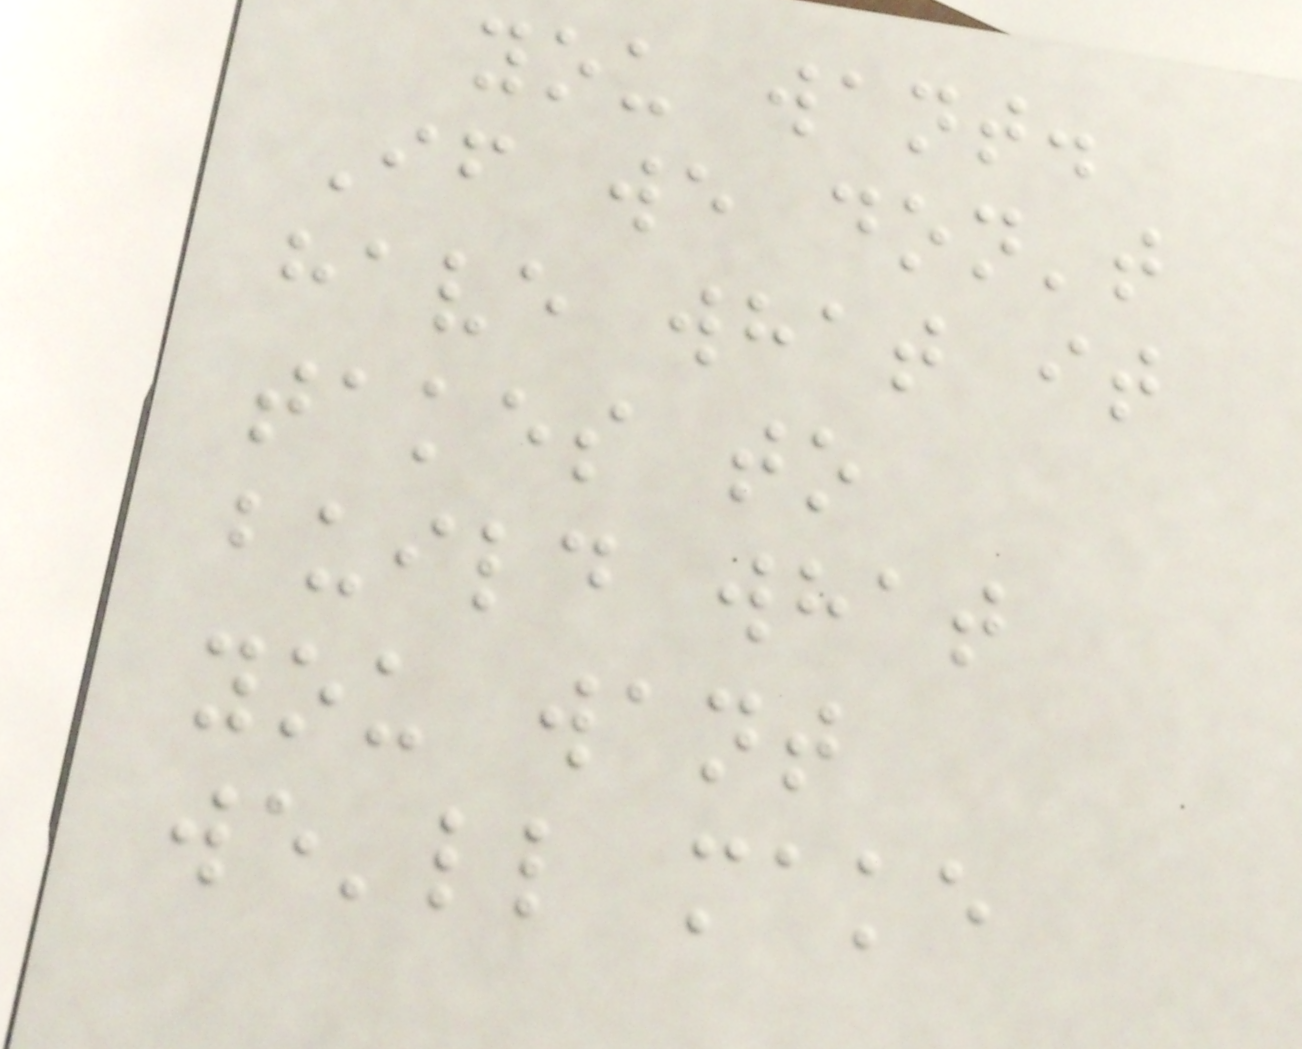you want.
If we don't
have what it
takes to
build what
you want
we'll make
